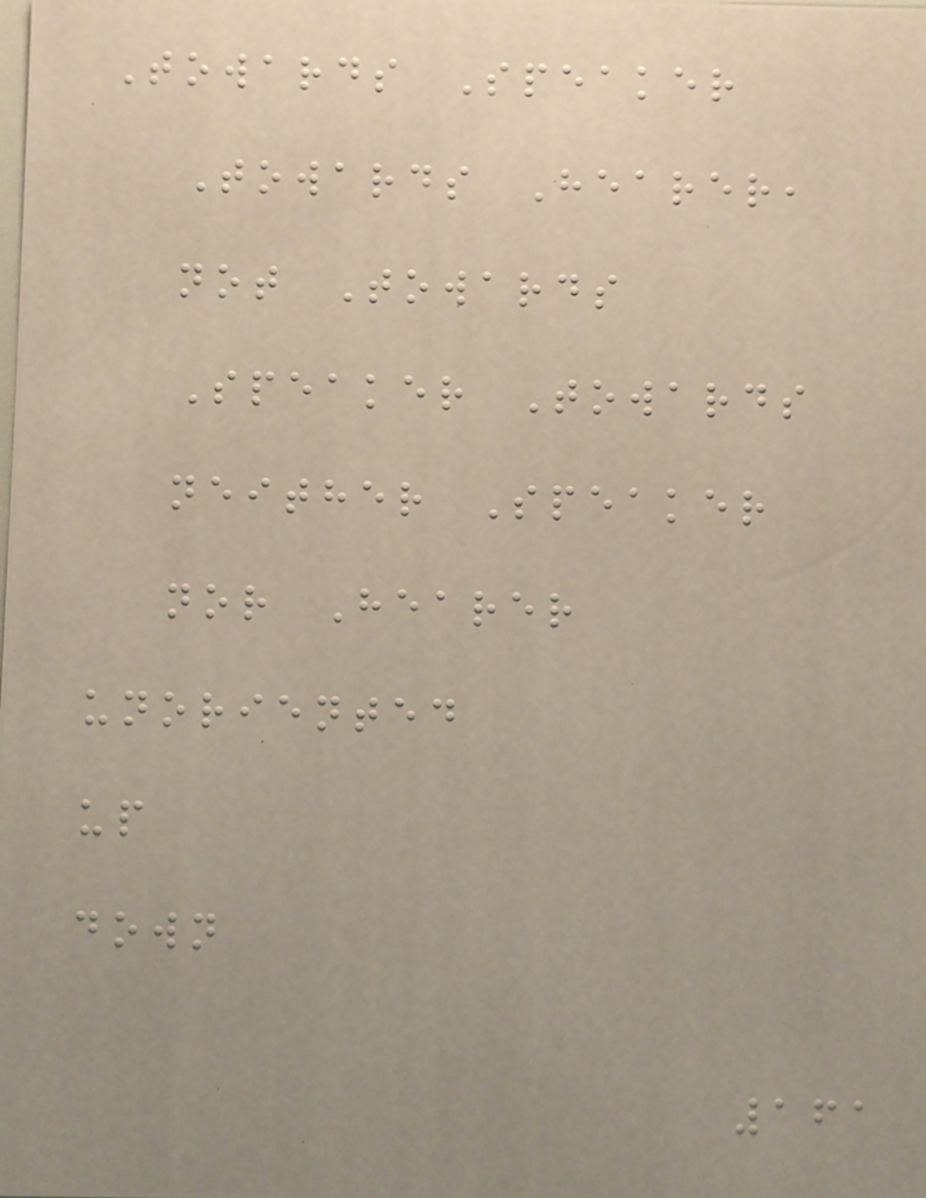Towards Speaker
Towards Hearer,
not Towards
Speaker Towards
neither Speaker
nor Hearer
unoriented
up
down
161
